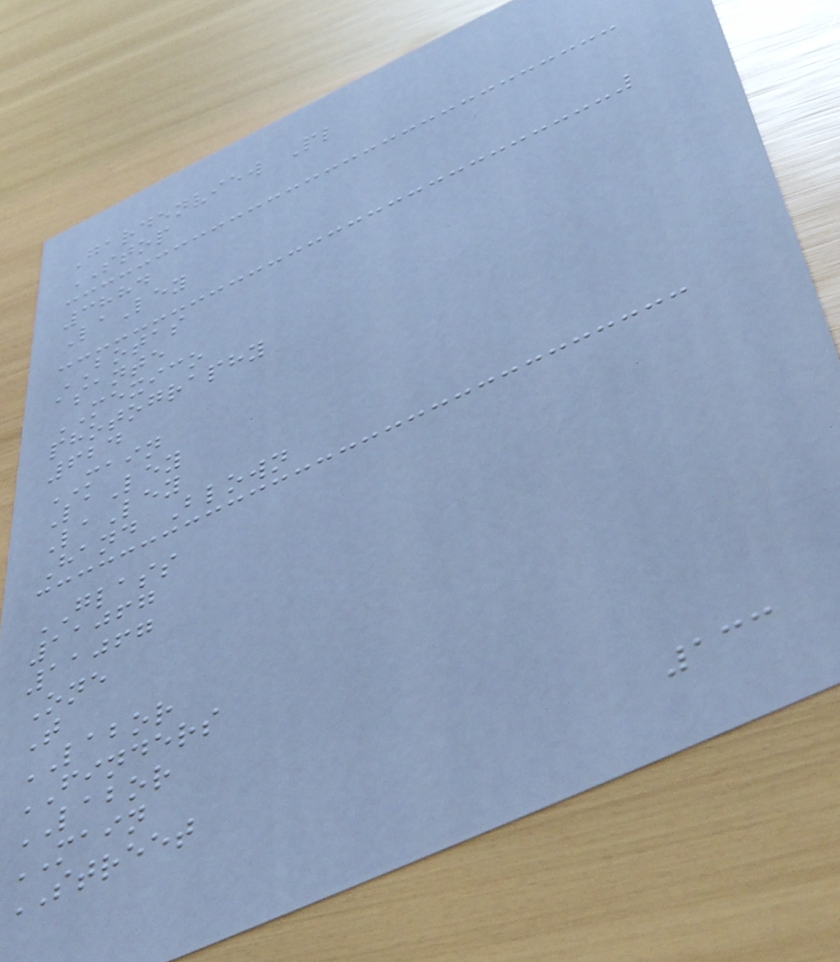Gardenview Pl
STOP
3884
LaLey
BOTAS
asante
MEXICO
photography
624
MAIN
LaLey
LaLey
Hand Blown
GLASS
11067
11067
One
T
LABOR
FINDERS
LABOR
MAIN
STREET
133
